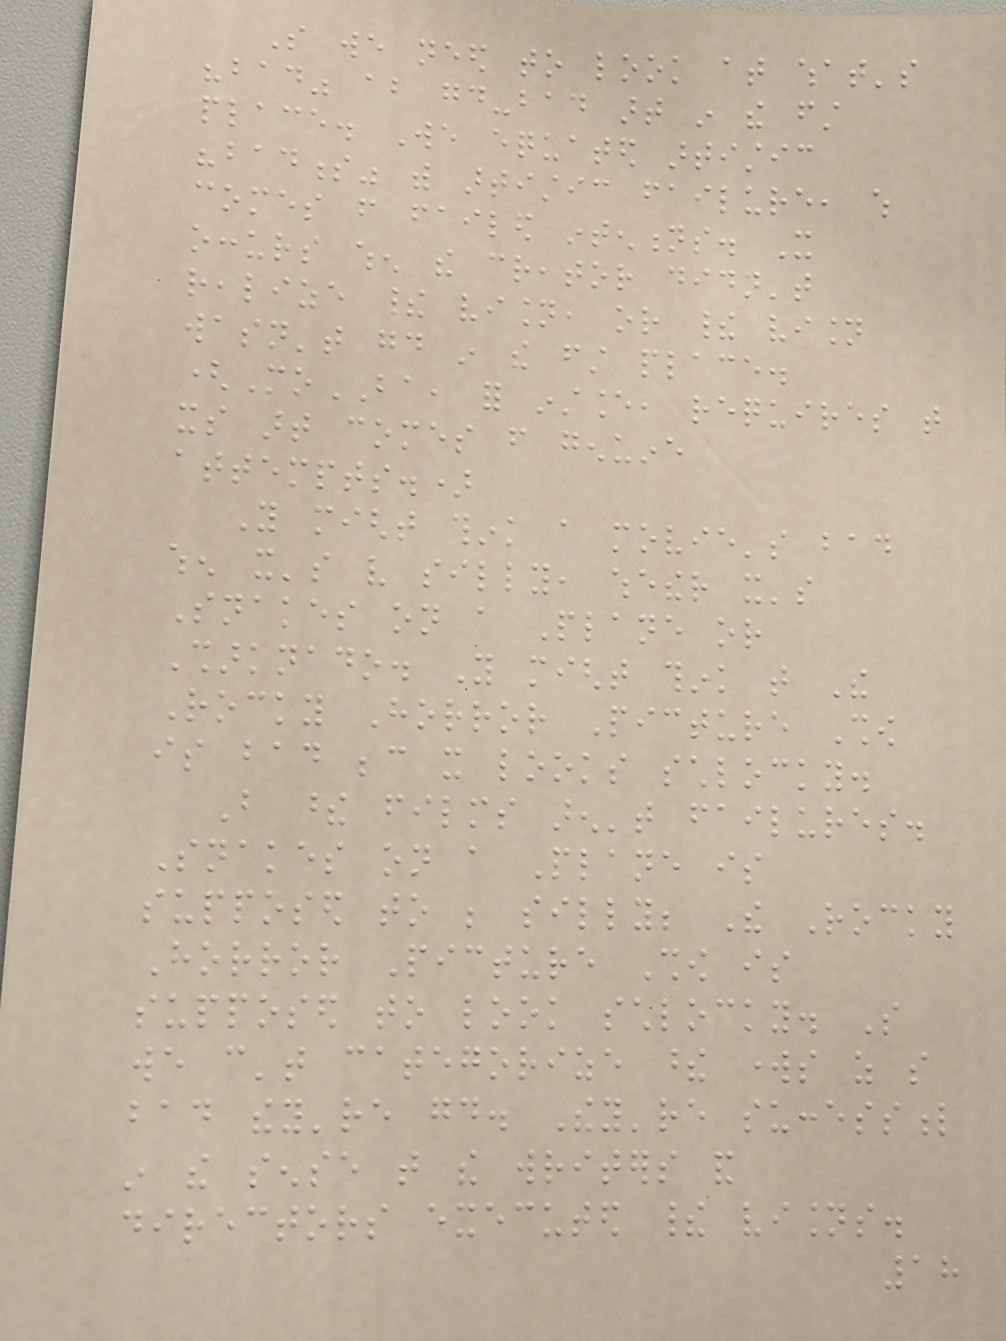So we need to look at what's
"bad" about good-bad art in the first
place. We equated artistic
"badness" with artistic failure, which
comes from failed intentions. It
occurs when the creator didn't
realize their vision, or their vision
wasn't good in the first place.
(MoBA, for instance, requires that
its art comes from genuine
attempts.)
You might think a movie's bad
when it's very silly, whether it's
Snakes on a Plane or
Sharknado. You might think that The
Rocky Horror Picture Show
is bad because it looks schlocky.
But these films aren't failures.
Snakes on a Plane is
supposed to be silly; The Rocky
Horror Picture Show is
supposed to look schlocky. So
we can't categorize these works as so
bad they're good. They're successful
in the sense that the writers and
directors executed their visions.
18
